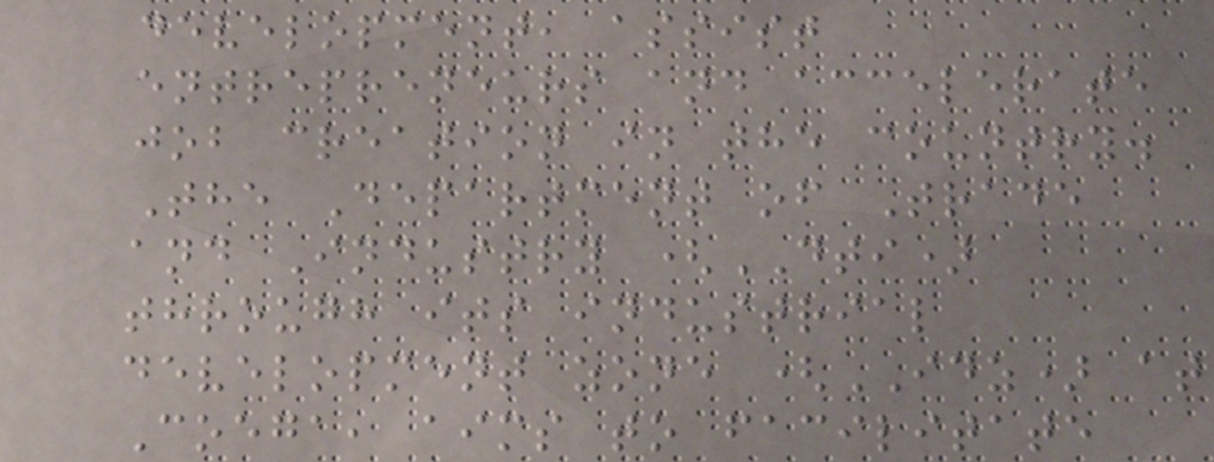development, assist
entrepreneurs and accelerate
job creation in the country.
The Department of Trade
and Industry (DTI)
through its industrial
development zone (IDZ) at
Coega, aims to facilitate
